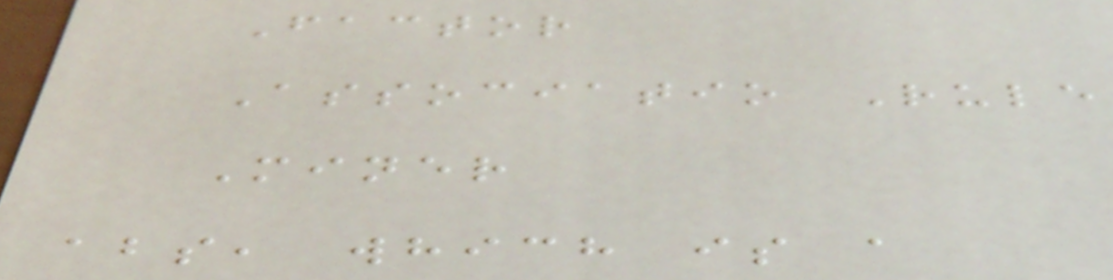Factor
Associatio Rule
Miner
abs, which is a
